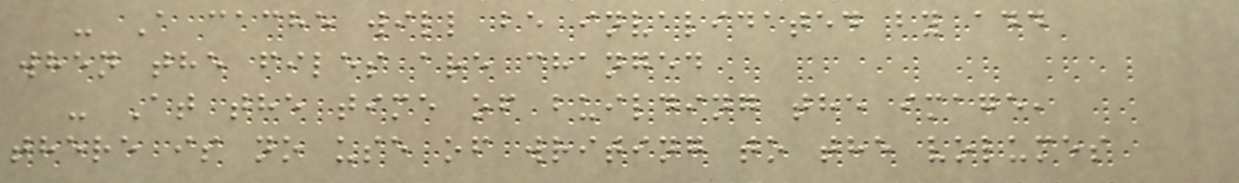- A cache will be invalidated by add
when the files are changed
- At the time of building the image,
there is no use of writing to the volumes
